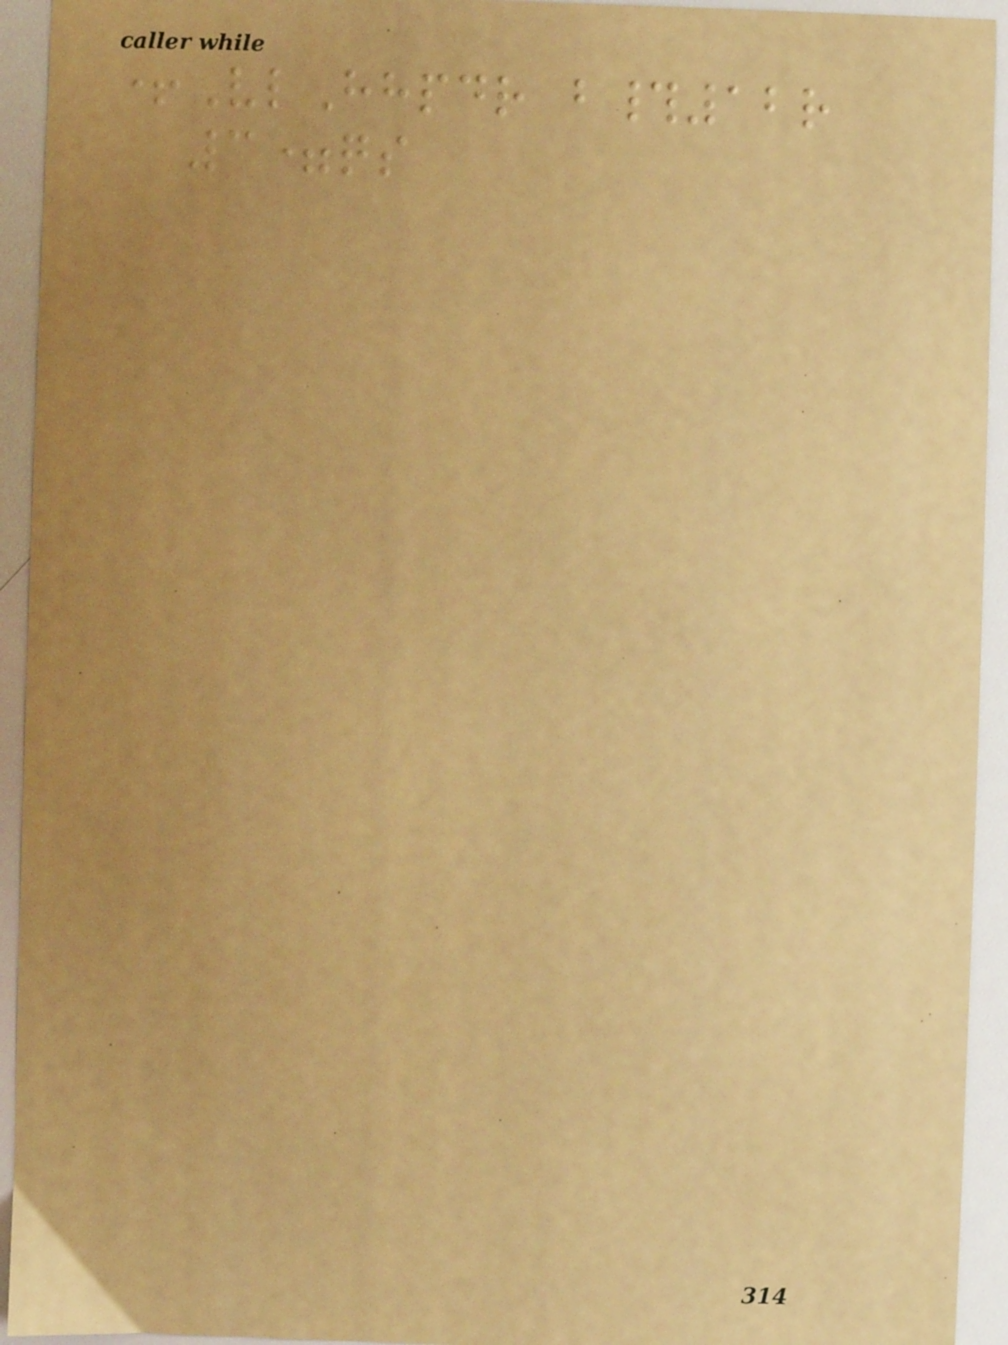+VlHhpdr b#12r
3=qs
